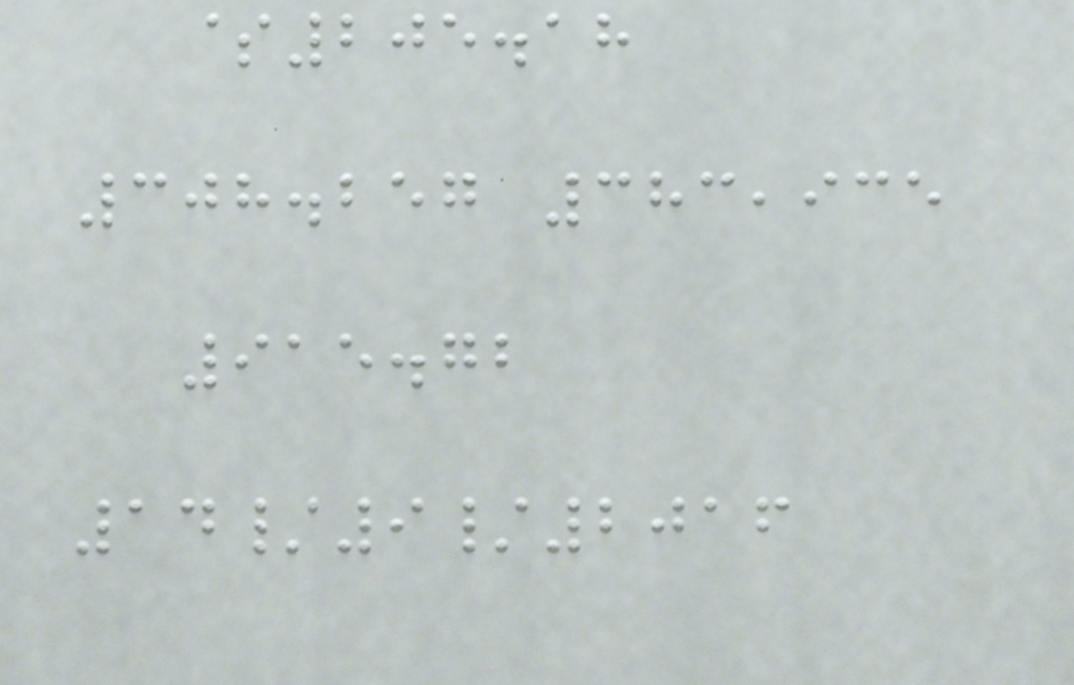$205.18
308.257 383,935
915.72
14/9/2016
